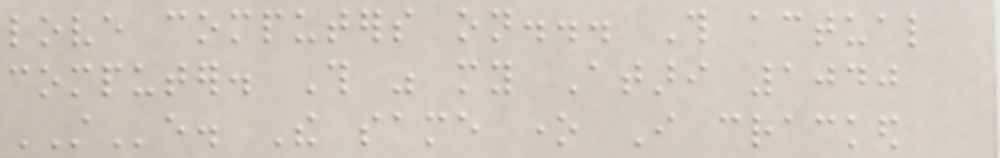love computers on... This actual
computer. This was my Atari 1040
STe. The same one I cracked
